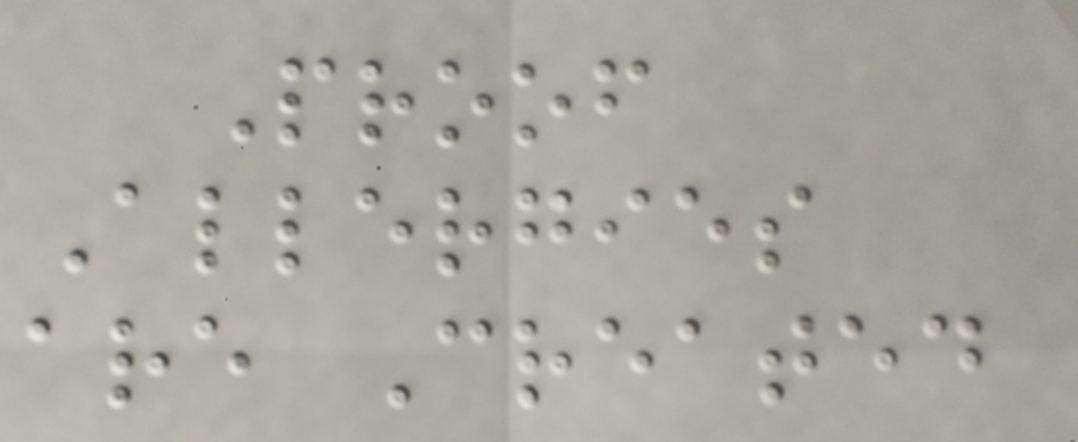Proof
Allergies
are Created
